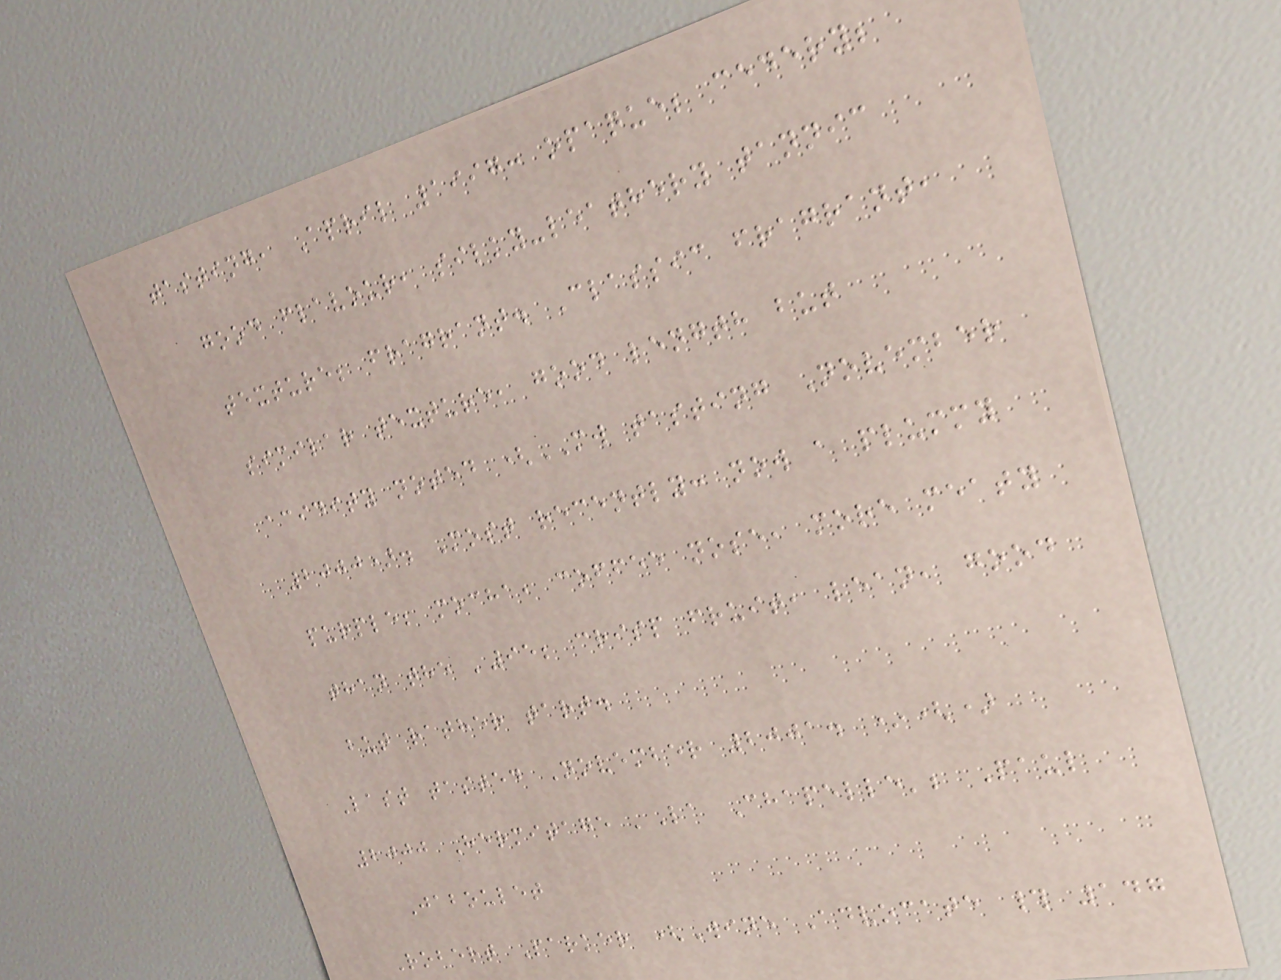tasting, April 1997: opaque; cedery;
good flavour, silky-leathery tannic
texture; fragrant. Classic fragrant,
similar texture, good length but
acidity noted (MW tasting November
2000). Most recently: now a plummy
purple; mocha, coffee nose, more meaty
than the '95; crisp fruit, lean, good
but rather tart.
Last tasted November 2001. *()
2000 Hermitage 'La Chapelle'; Paul
Jaboulet
Robert Parker (Wine Advocate # 147
